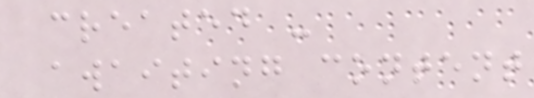created -
awaiting content
